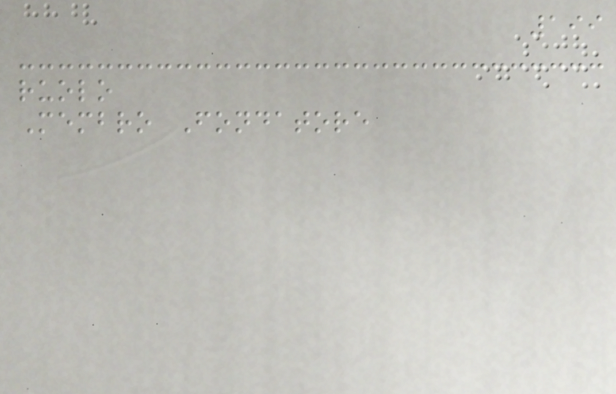199
ruolo
Membro Fondatore
